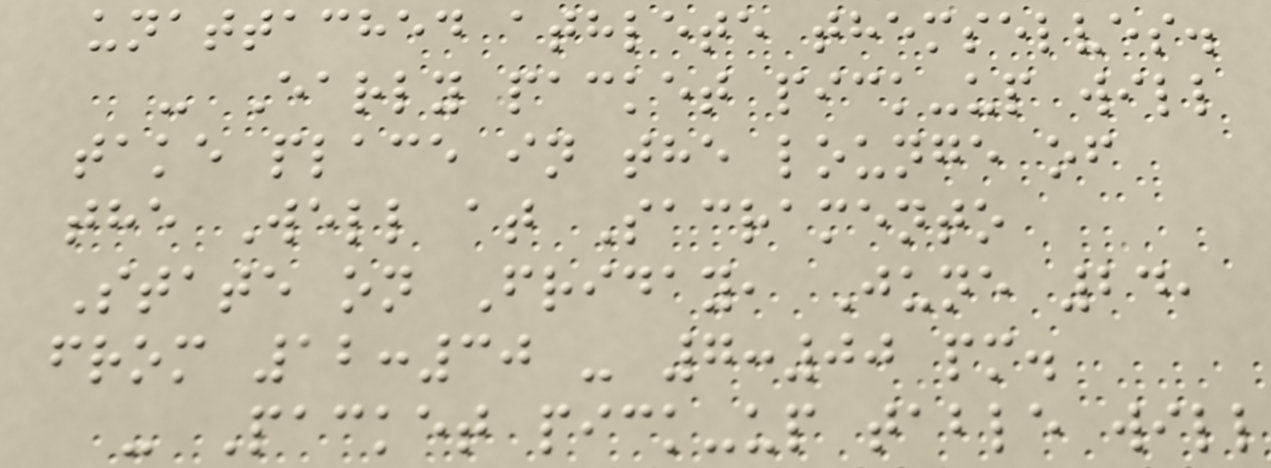unattached athlete themselves.
- Early packet pick-up will
take place in the lounge of
the Well at Sacramento
State on Friday, June 24,
from 12:30 - 7:00 pm.
- Packet pick-up table will
